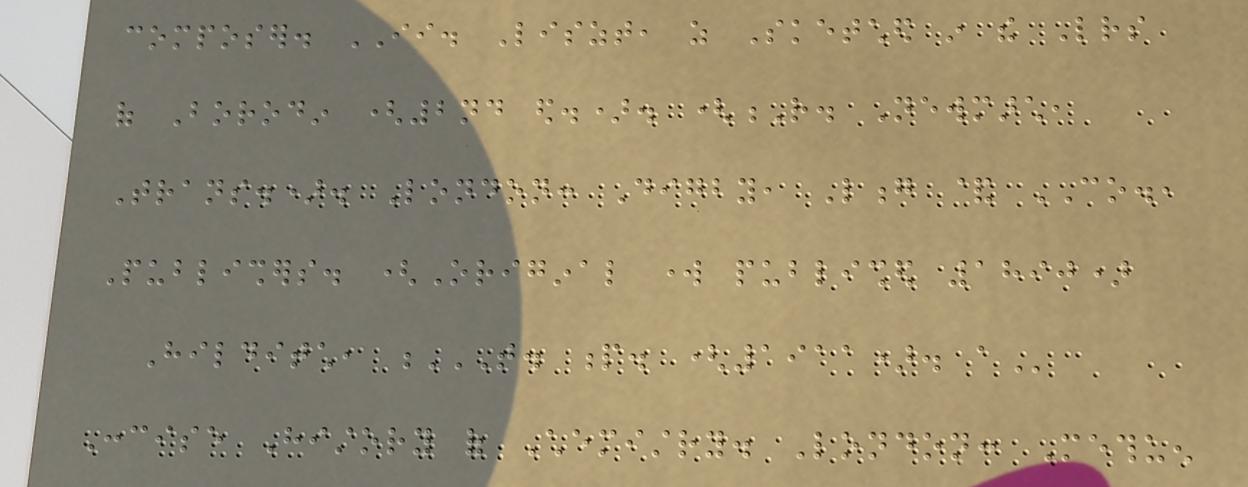composer. II. Liszt, as Sketched in the Letters
of Borodin (2nd ed.). (R. Newmarch,
Trans.). London: Digby, Long & CO.,
Publishers. (Original work published 1890)
Hilditch, T. P. (1911). A
Concise History of Chemistry. London: Methuen
